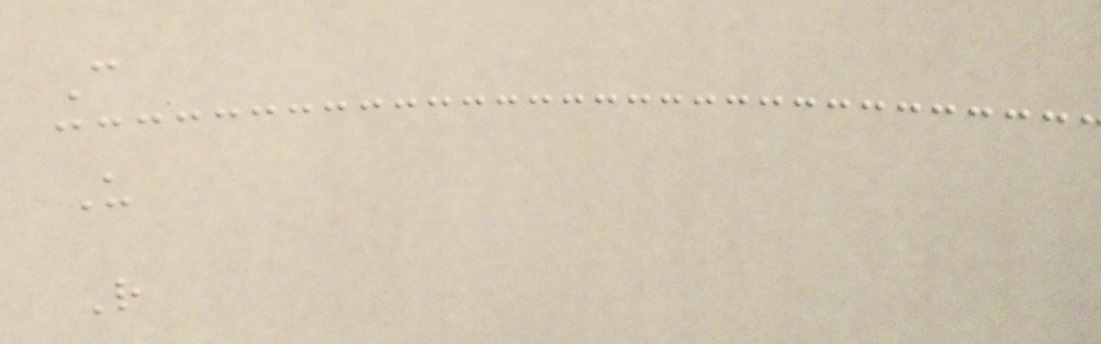C
U
R
